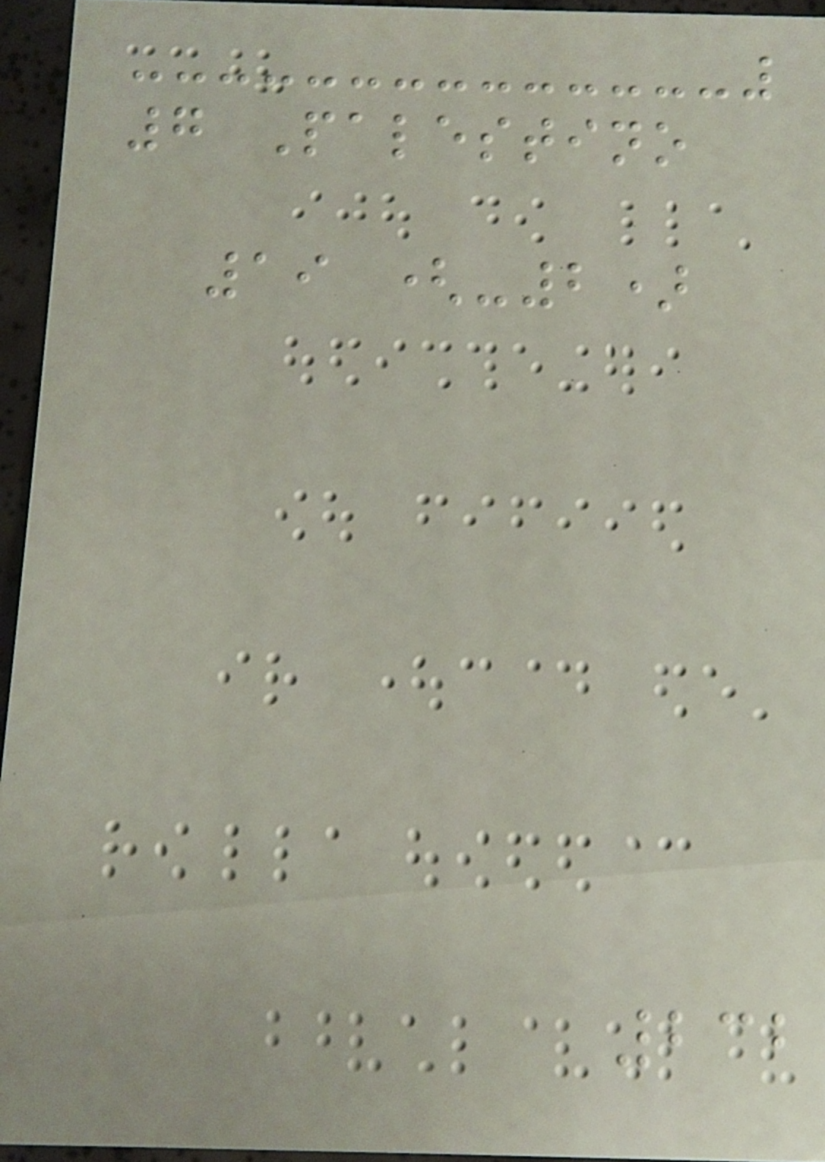7 Palestino
19 (-2)
232
